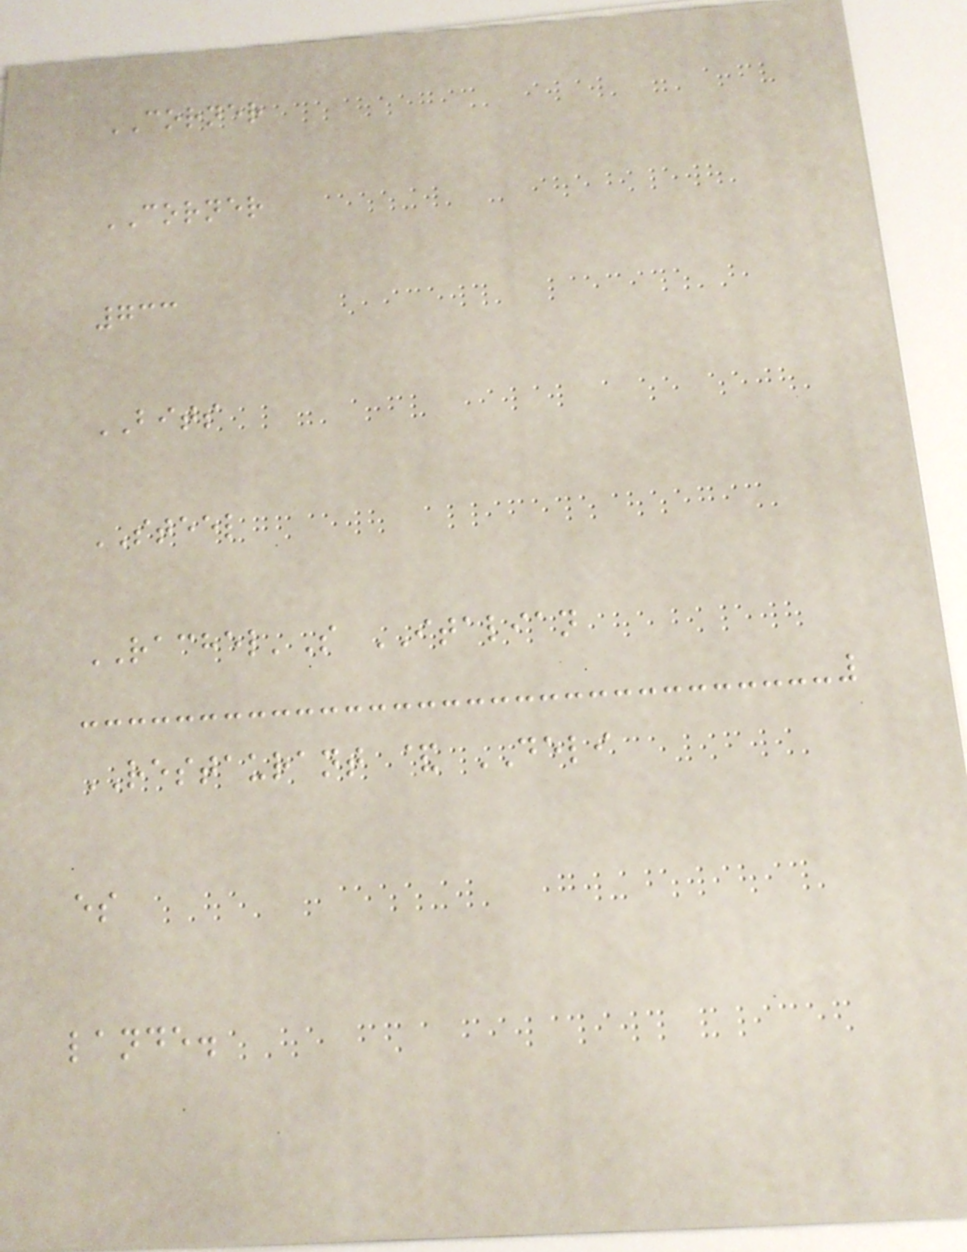CORNER
CORNER
733
BITS
STEEL
RACHEL'S ITALIAN
RESTAURANT & DELI
es
lande.
